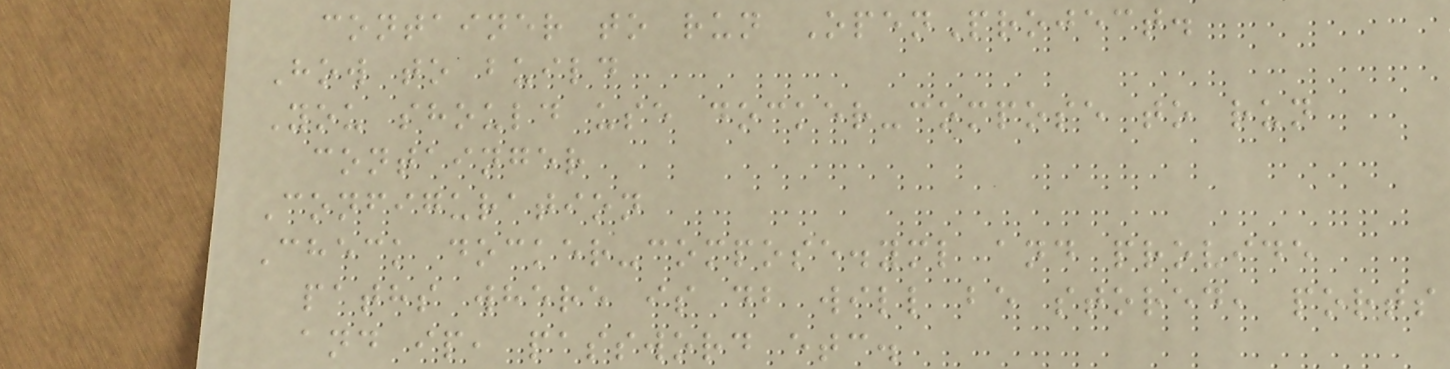container to run OpenProject.
How to build
You should use docker-compose to run
containger
Configuration
Check docker-compose.yml and provide
paths where is db will be stored, ports
and ip, password etc.
